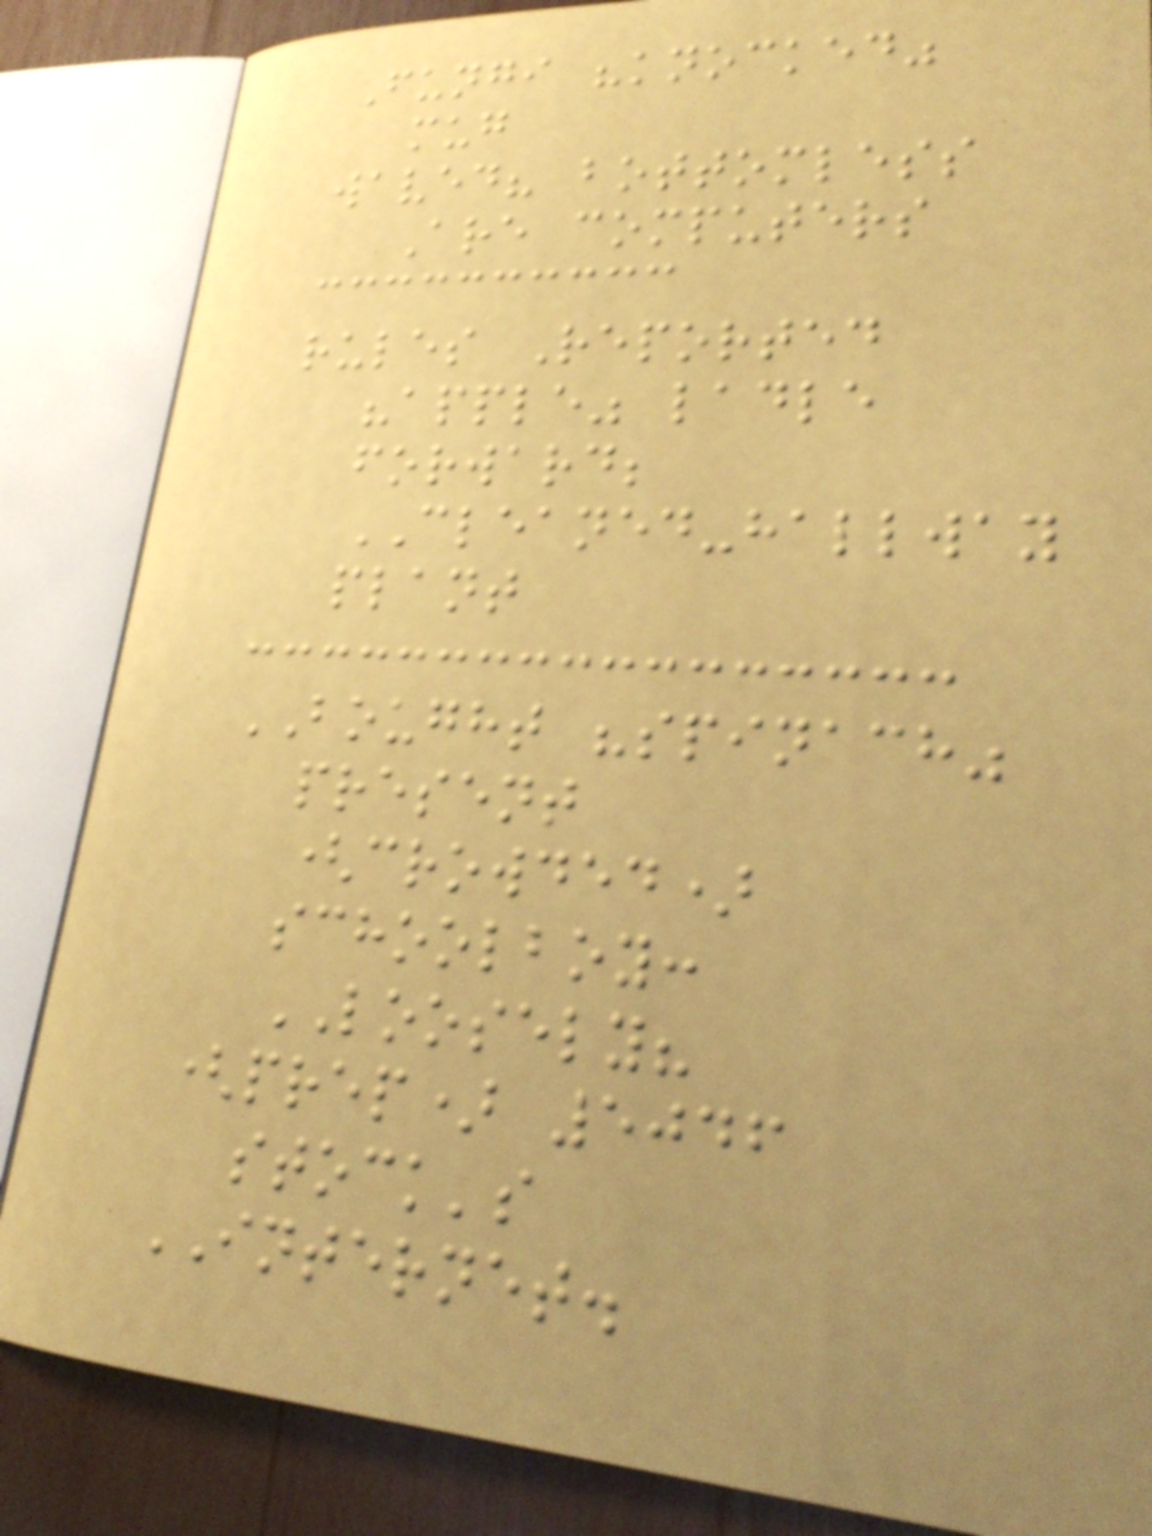Fungi "knocked"
mug
waved? bottomless
Are computers
rules Reported
"apple" ladle
forward;
CLEANED-hallway
plant
BOUGHT "spinach"
present
(crowded)
schoolboy:
LOOSELY?
(prep) 5046
stock's
INTERNET.
